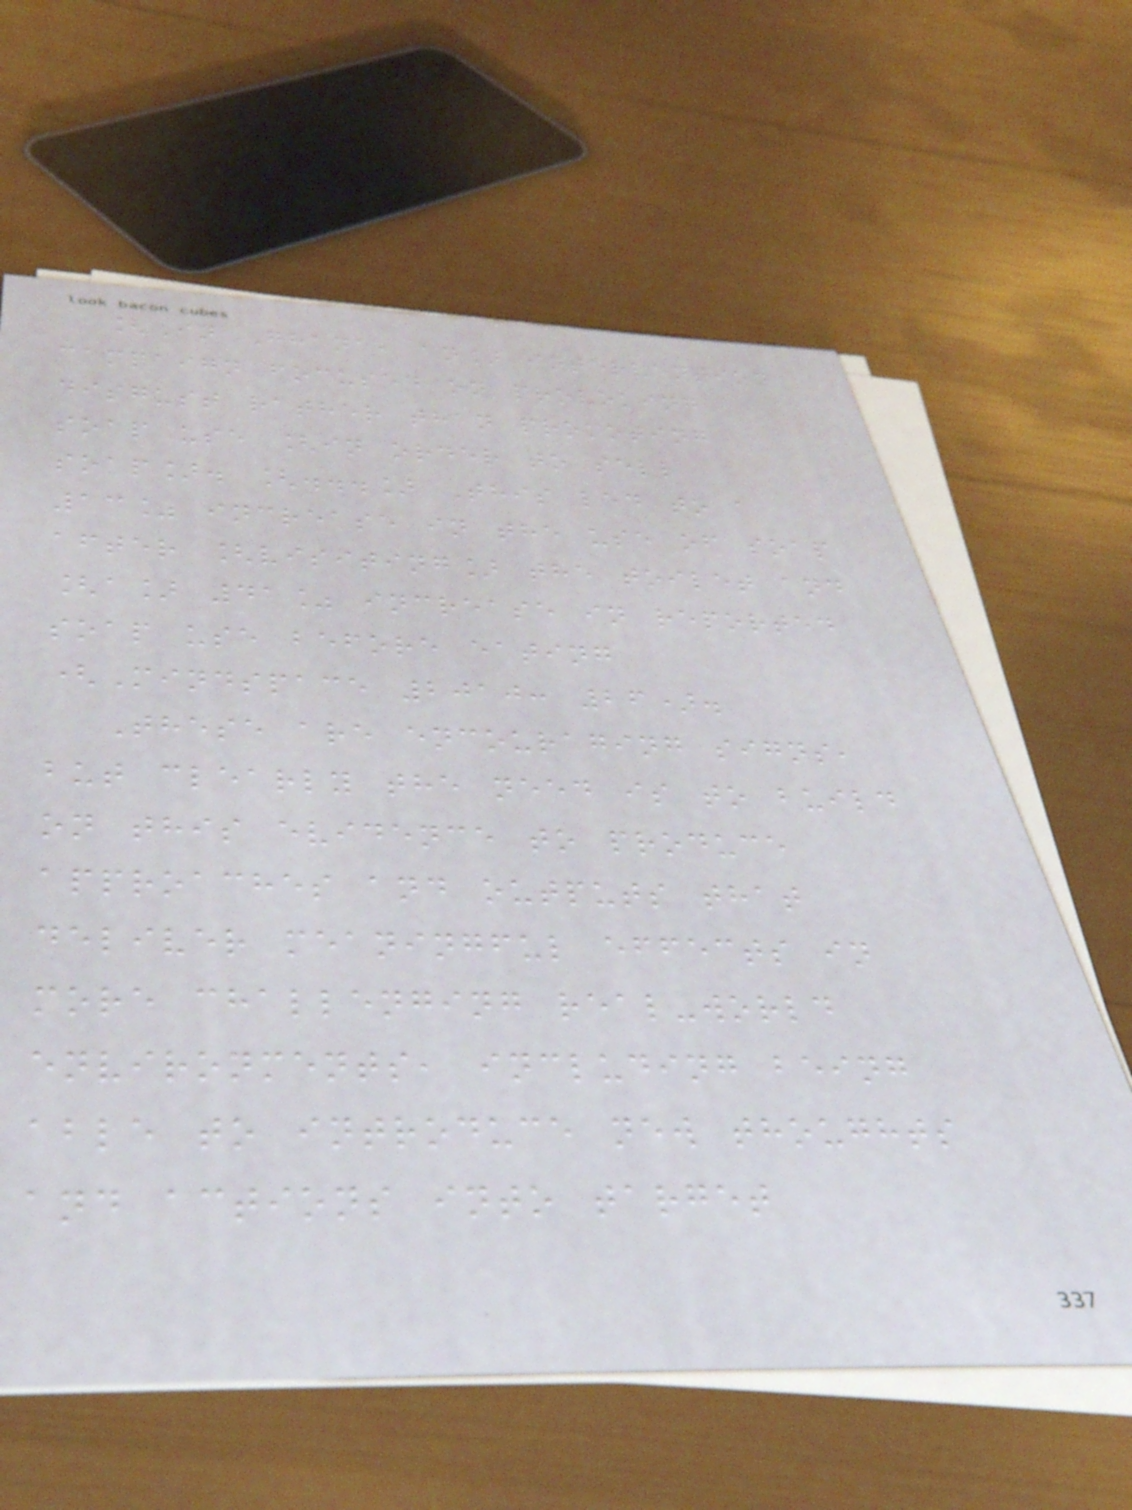[In Ghana, an] intervention
campaign focused on provoking
disgust rather than promoting
soap use [in order to sell
soap]. [...] This led to a
13% increase in the use of soap
after [visiting] the toilet and
[a] 41% increase in reported
soap use before eating
(Mindspace 2010: 26).
These are encouraging signs,
but clearly the need is to build
on this evidence to produce
approaches and outputs that
deliver meaningful effects in
more challenging real-world
environments, including being
able to introduce new thoughts
and actions into target
